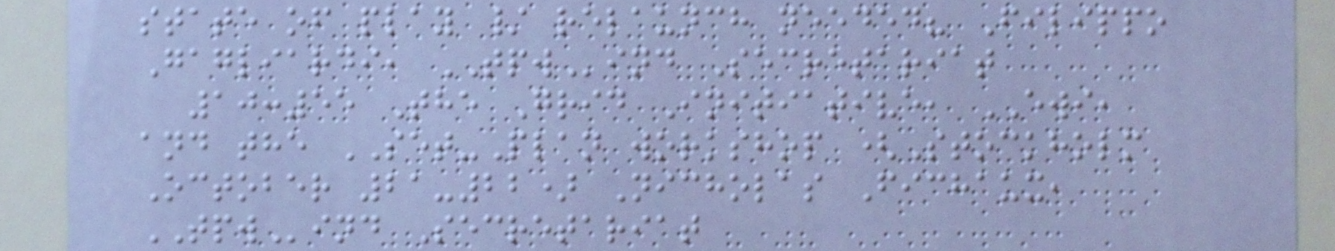state of play / relaunch needed? Filippo
Gagliardi, TPWind Secretariat
10:55 The Grid Initiative, EWI,
and the SET-Plan workshop (Stockholm
October 21-22) Nicholas Fichaux,
TPWind Secretariat
